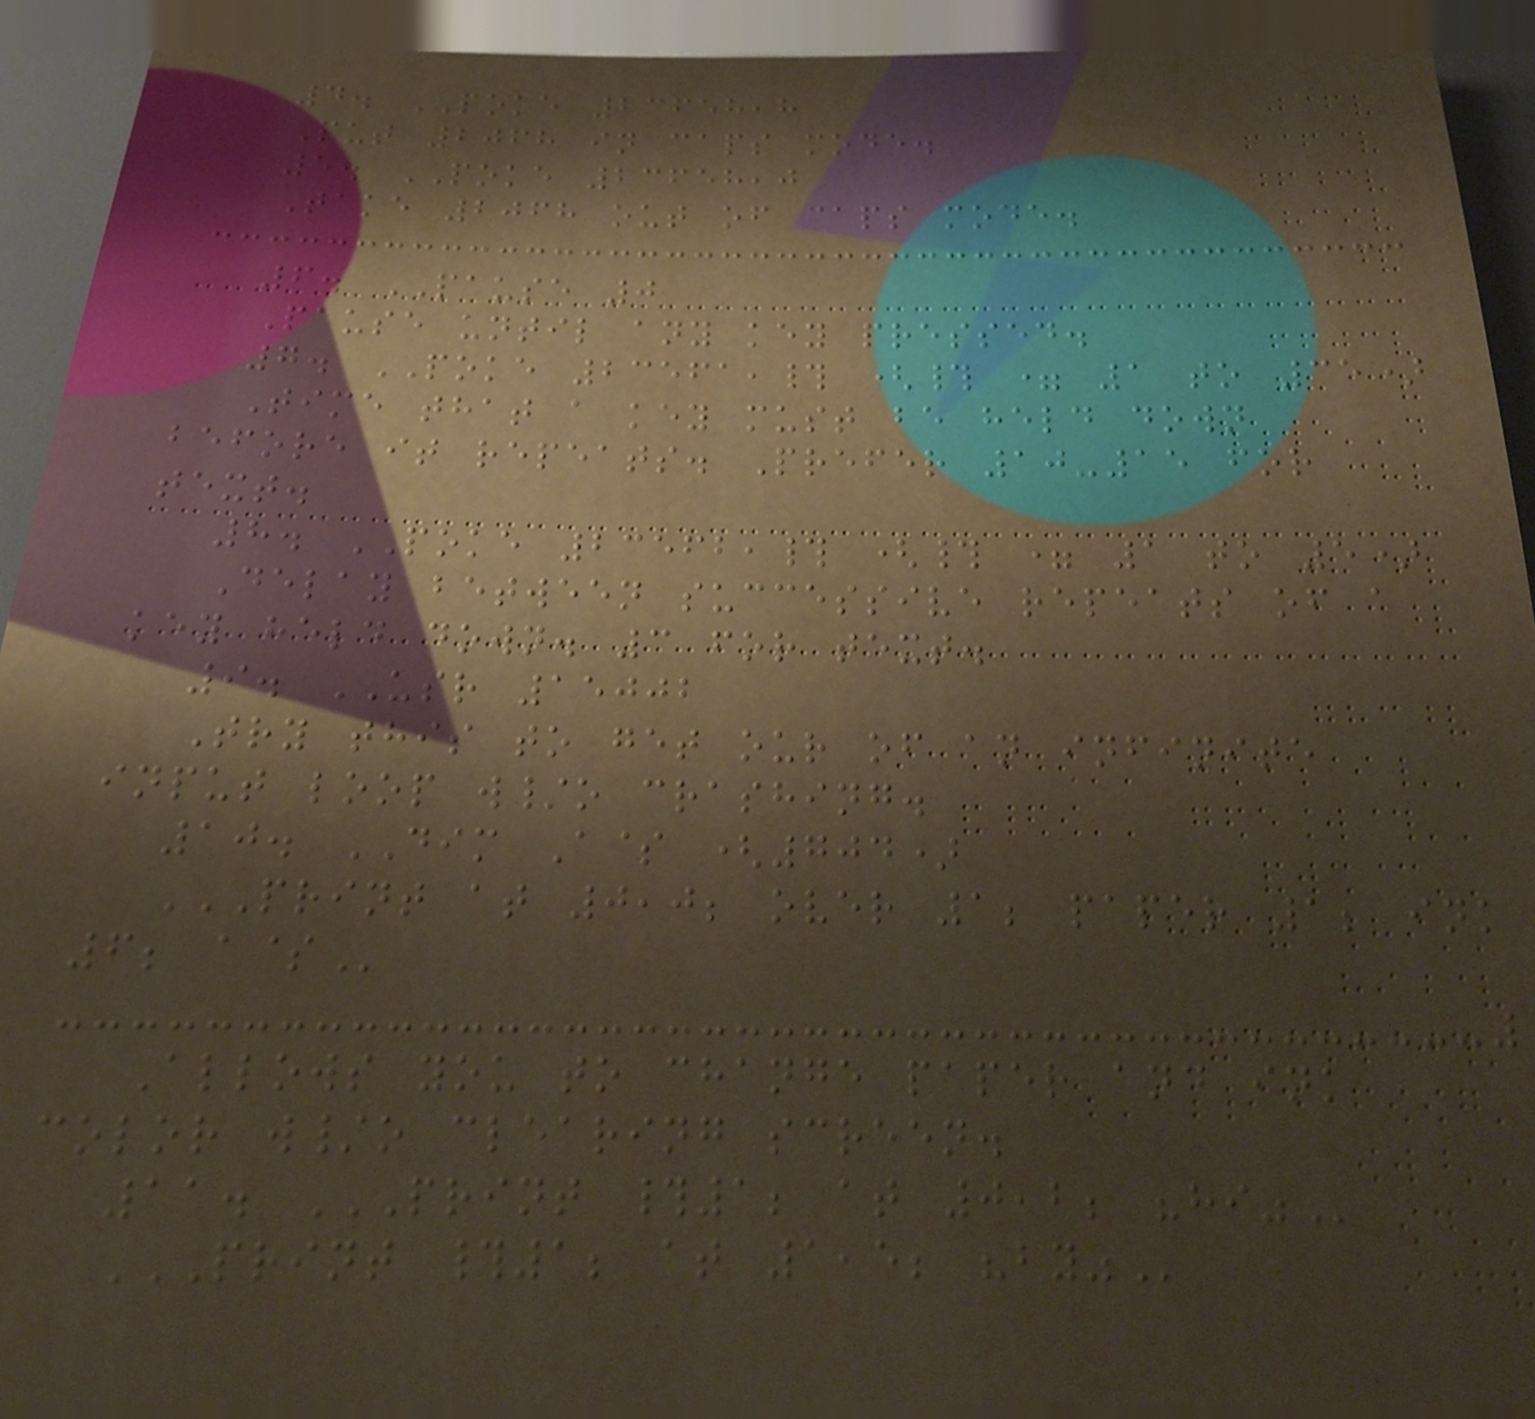4. POKE 23658,8
Put 2068 in caps mode.
5. POKE 23658,0
Take 2068 out of caps mode.
6. PAUSE 0
Pause until any key pressed.
7. POKE 23561,# (# = 1 to 35)
Time that a key must be held down
before it repeats. Prefer 10-15 for
text.
8. POKE 23562,# (# = 1 to 5)
Delay between successive repeats of a
key held down. 3 for text.
9. USR 15002
Try this to get our of an infinite
input loop w/o crashing.
10. DIM A$ (704)
PRINT AT 0,0; OVER 1; PAPER 1; INK
6; A$
Allows you to change paper and ink
color w/o clearing screen.
11. PRINT #1; AT 0,2; "HI"
PRINT #1; AT 1,5; "BY"
